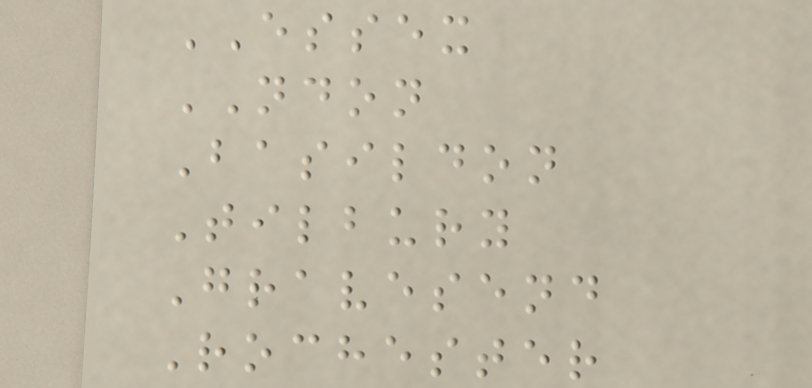ESSEX
NDON
Basildon
Tilbury
Gravesend
Rochester
